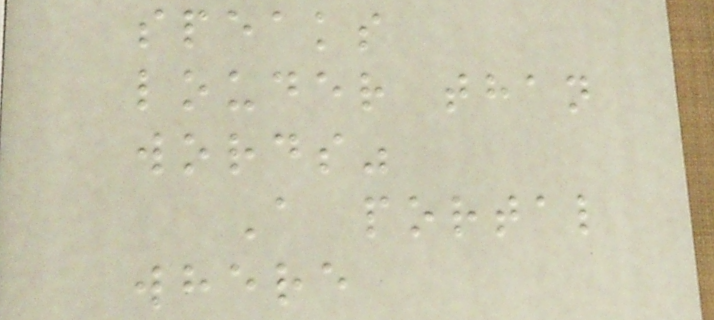speaks
louder than
words"
A portal
where
